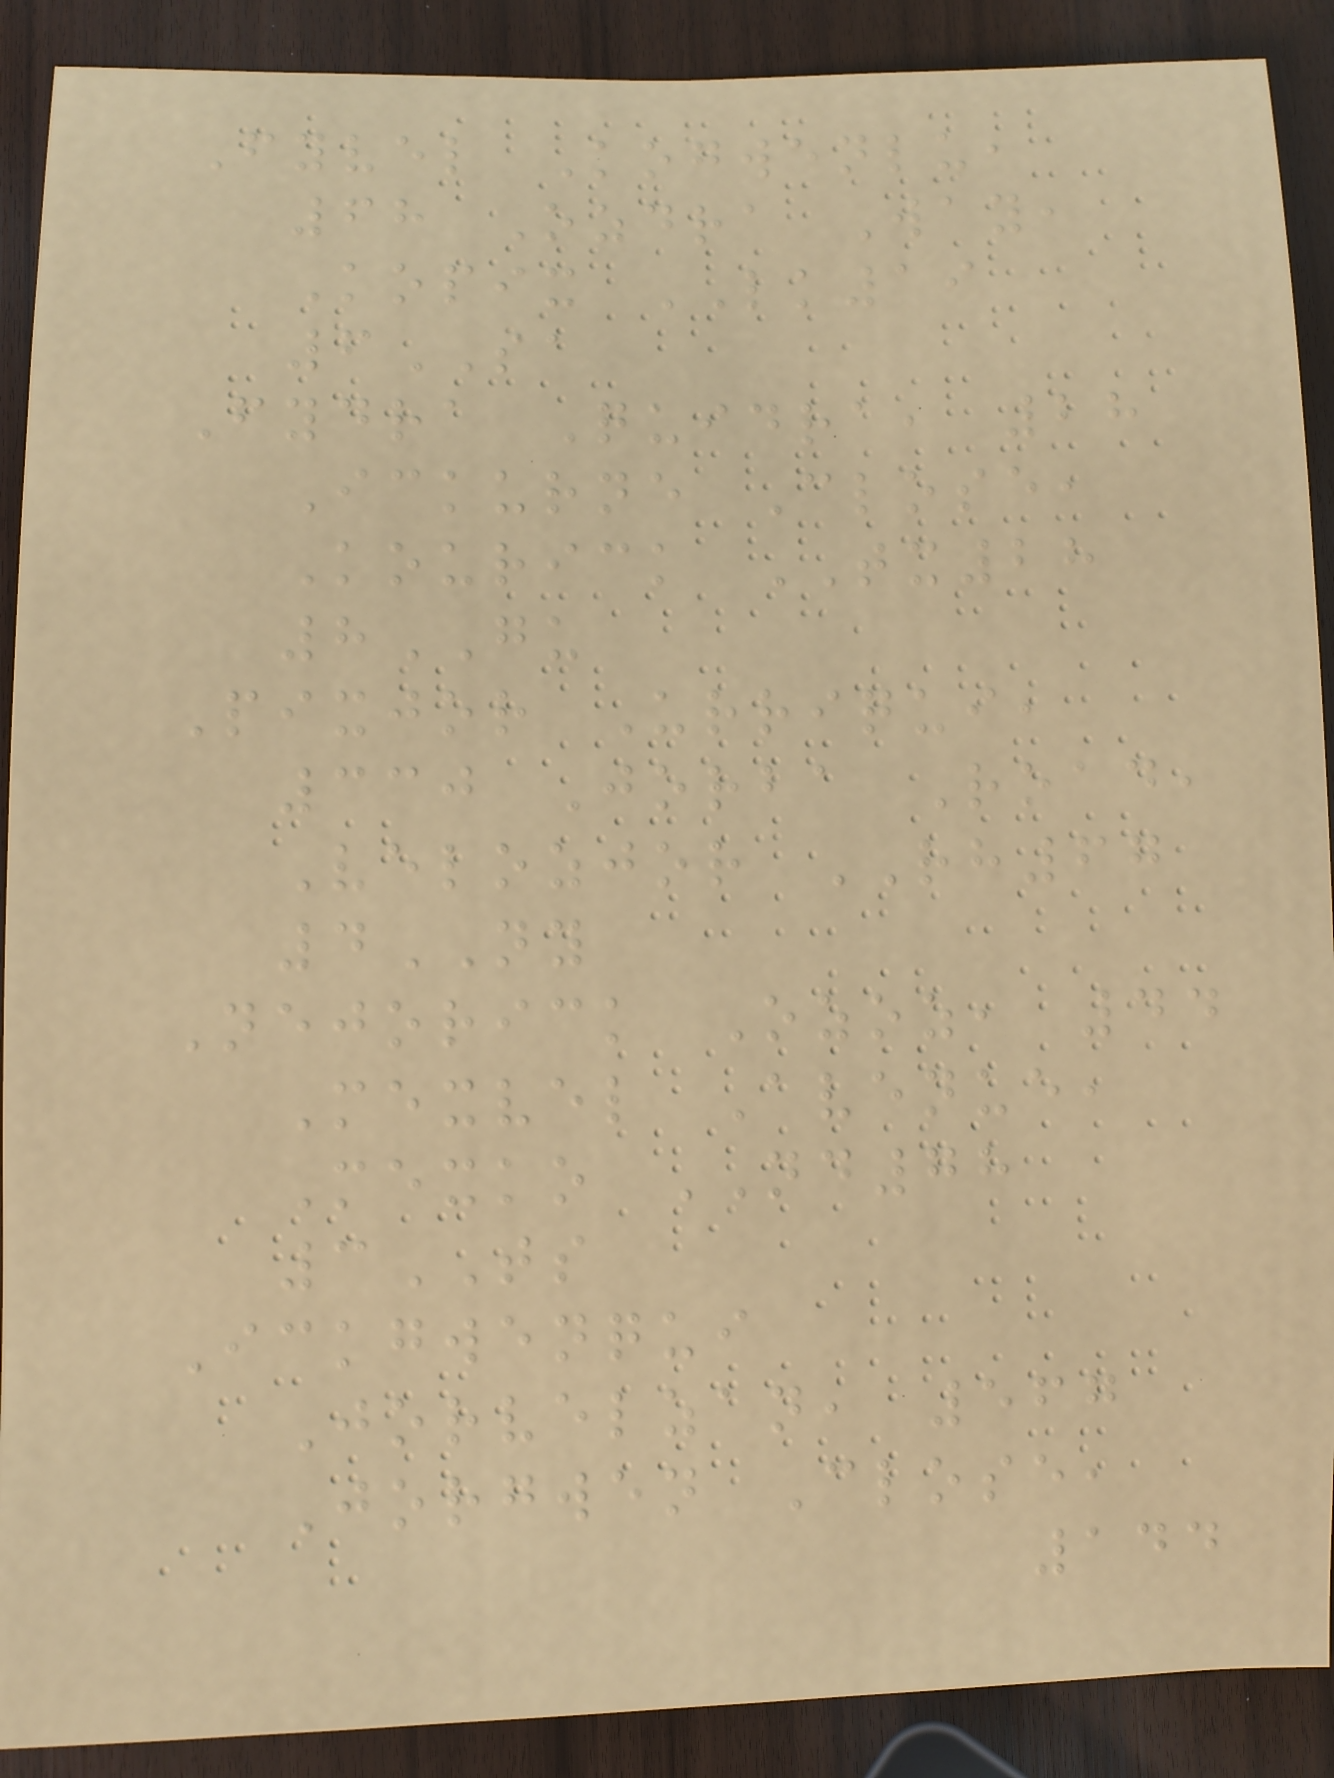Fyvel Kogwenlu,
68 Ozdra Way,
Kopix LK19
6SA
Fydra Quidra, 28
Ickurne Close,
Kourick TX28
8GU
Pixjor Urriqui,
330 Jorba Road,
Velozjor RH67
4NY
Nejorick Ozoz, 44
Mexvel Avenue,
Mexko ND78
3TS
Ickgwenqui
Jorvelzan, 567
Jorgwen Close,
144
